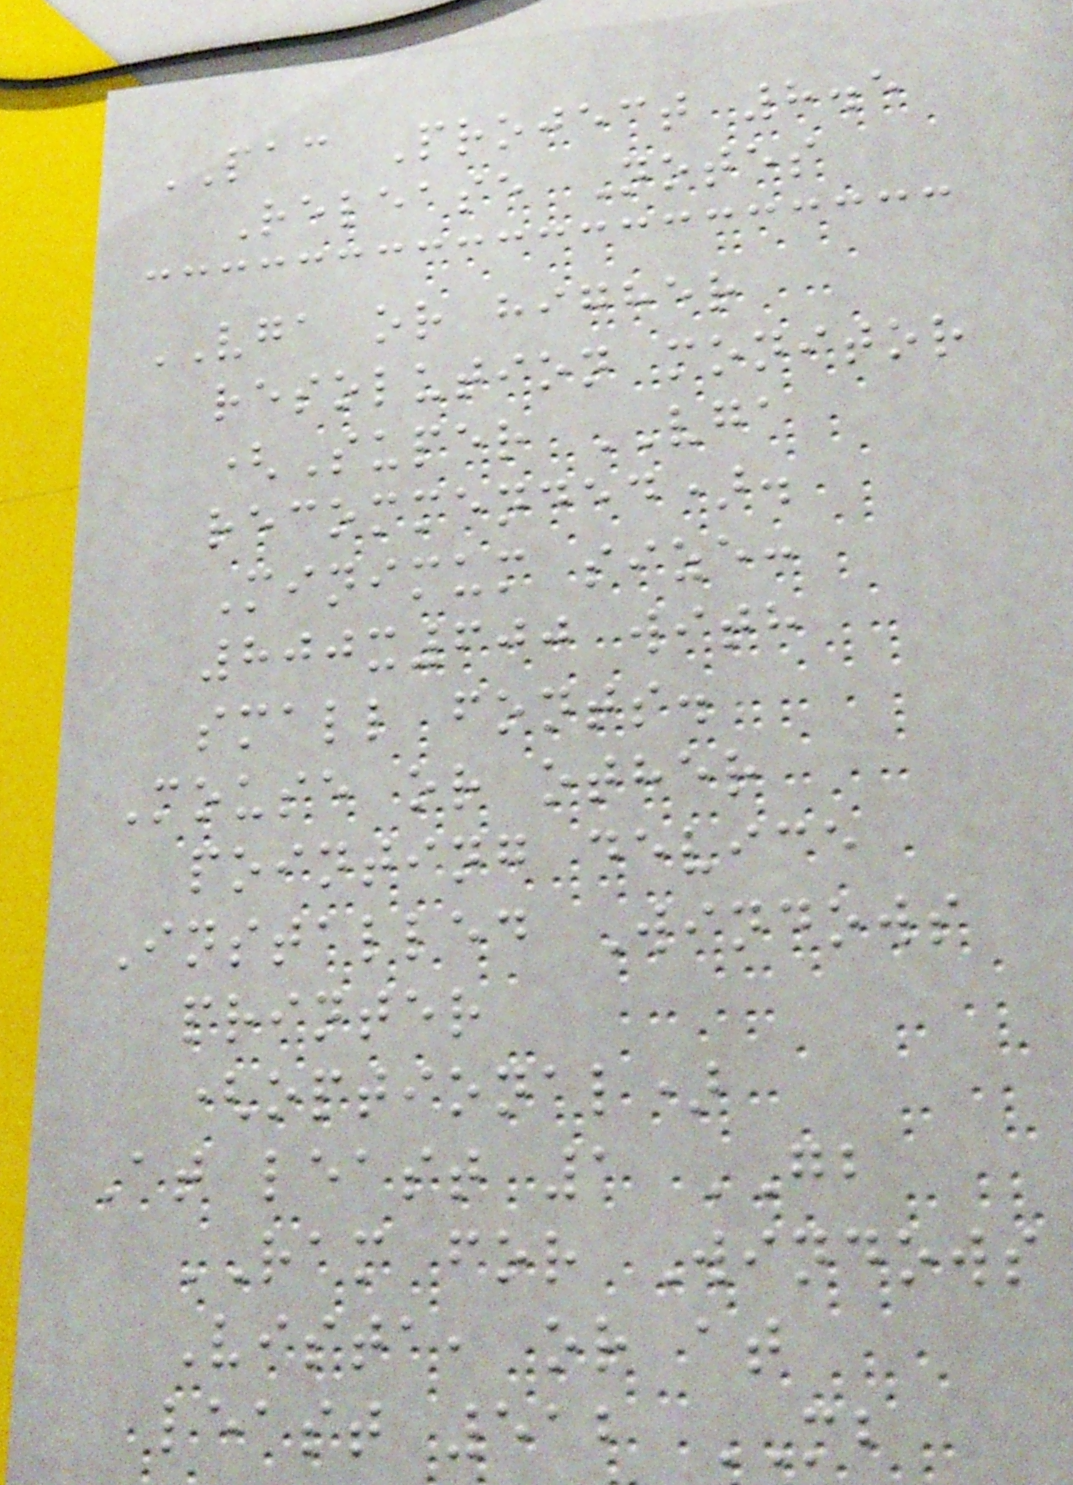PAC Project 8.5
Release Notes
VGA or higher
resolution monitor
(Super VGA
recommended).
Minimum size:
800x600 with
small fonts.
Mouse or other
pointing device
Installed Windows
printer
(optional)
At least 1 GB
RAM for Windows
Vista, or at
least 512 MB
